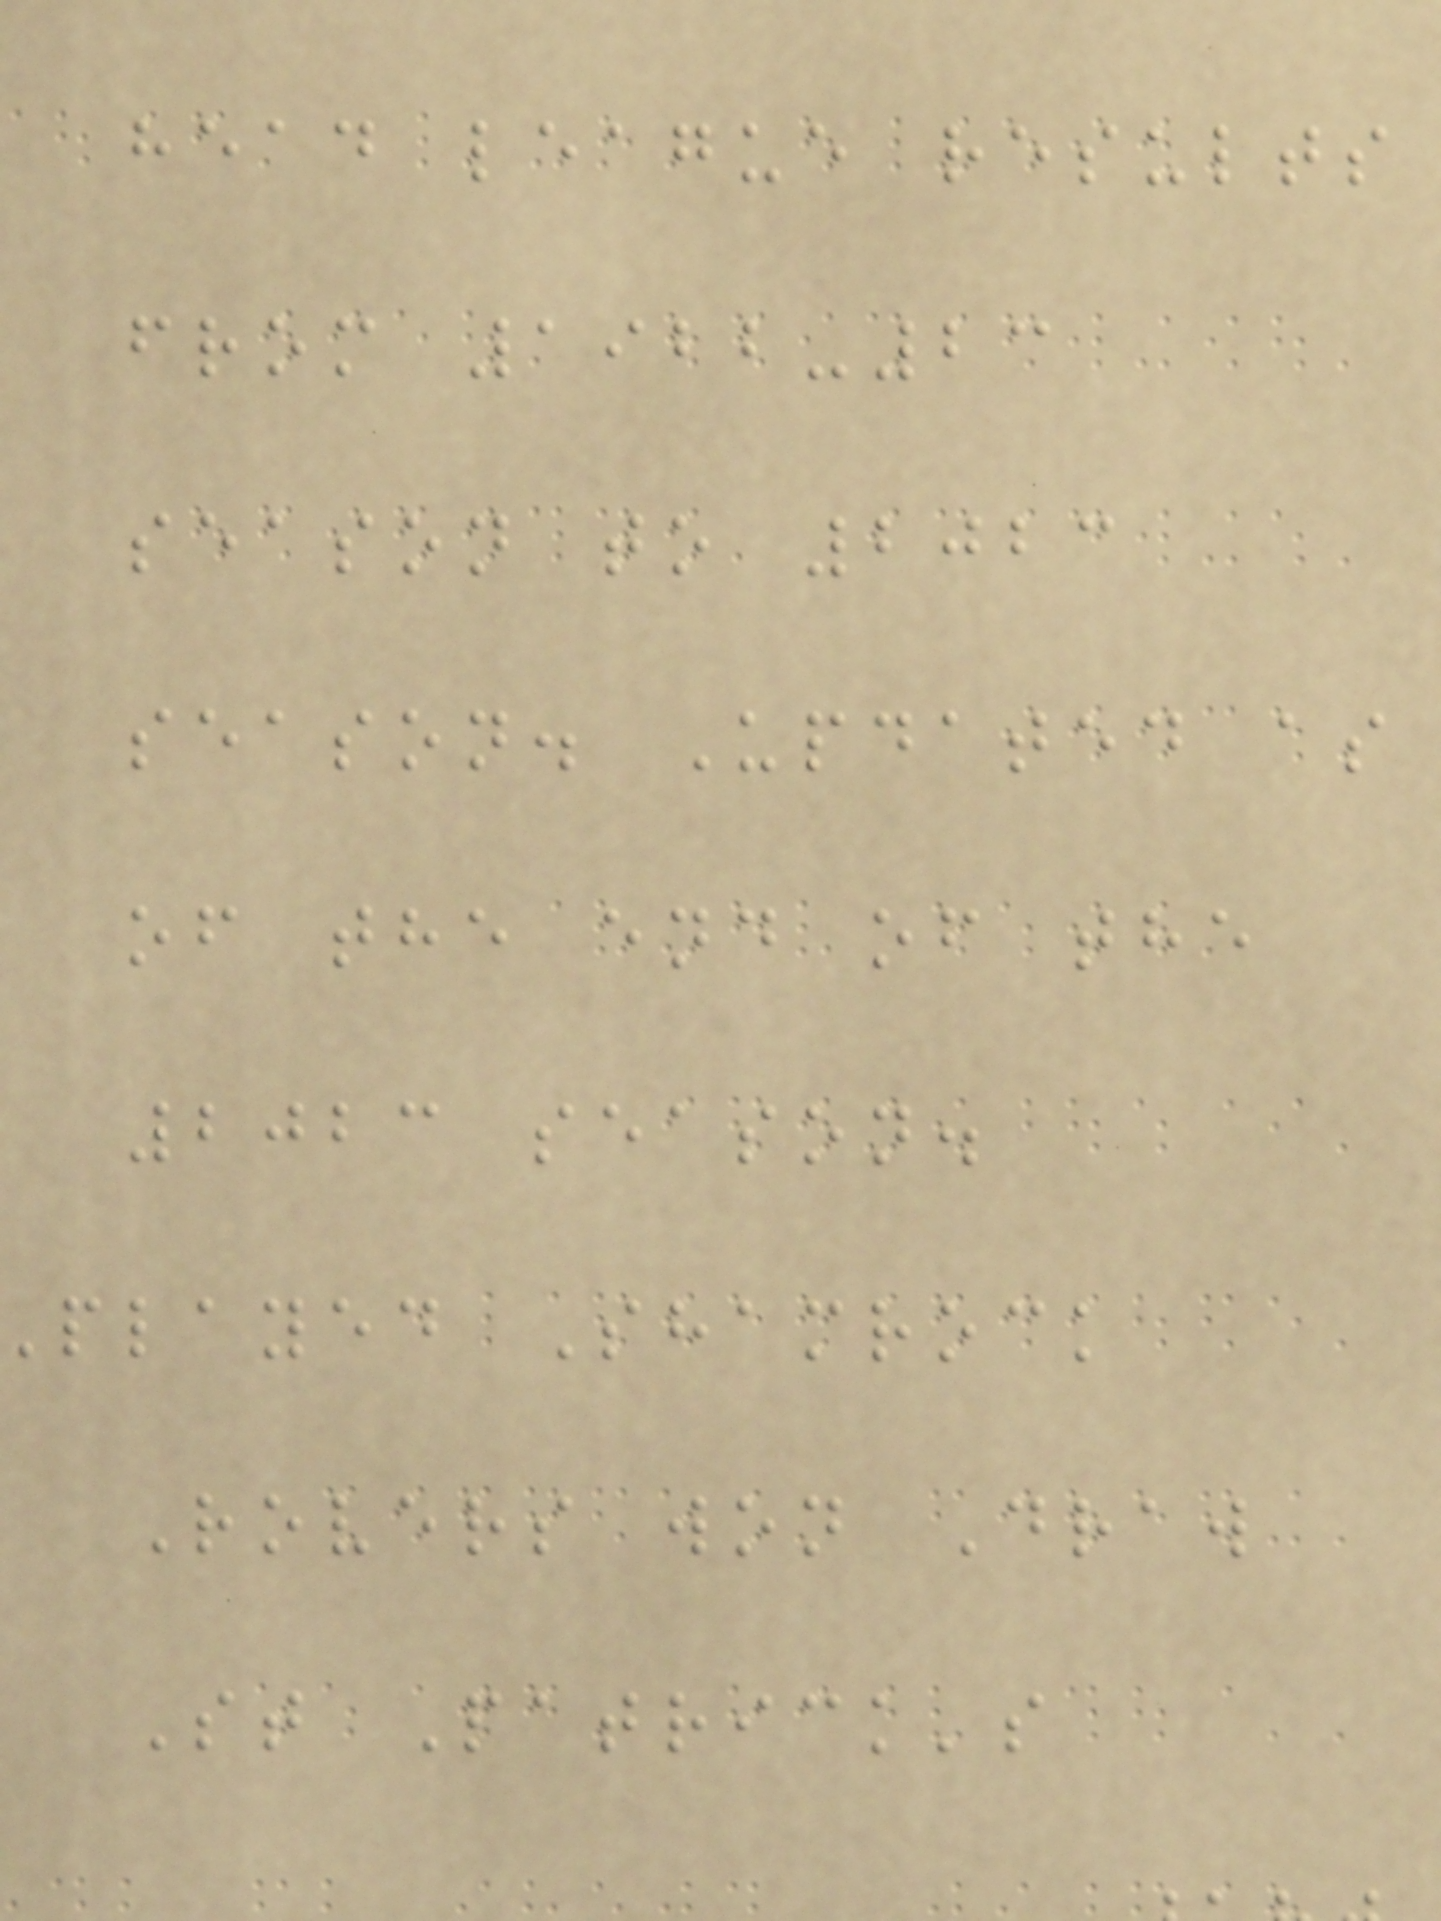head league results
from 1922-23
season to 2023
season. Updated as
of the end of the
2023 season.
played Shamrock
Rovers won Draw
St Patrick's
